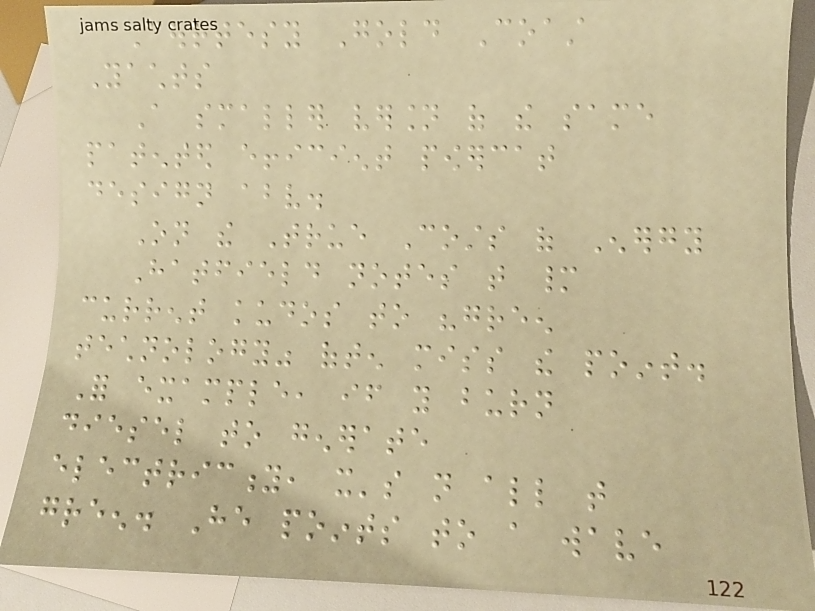Courtesy Gold Coast
Yachts
A smaller version of the same
patented efficient powercat
design above.
On the True Costs of Energy
Hatfield notes that many
current kudos to "green
technology" often miss the point.
For example, if you burn
diesel to generate
electricity, it's not all that
green. He points to a wave
